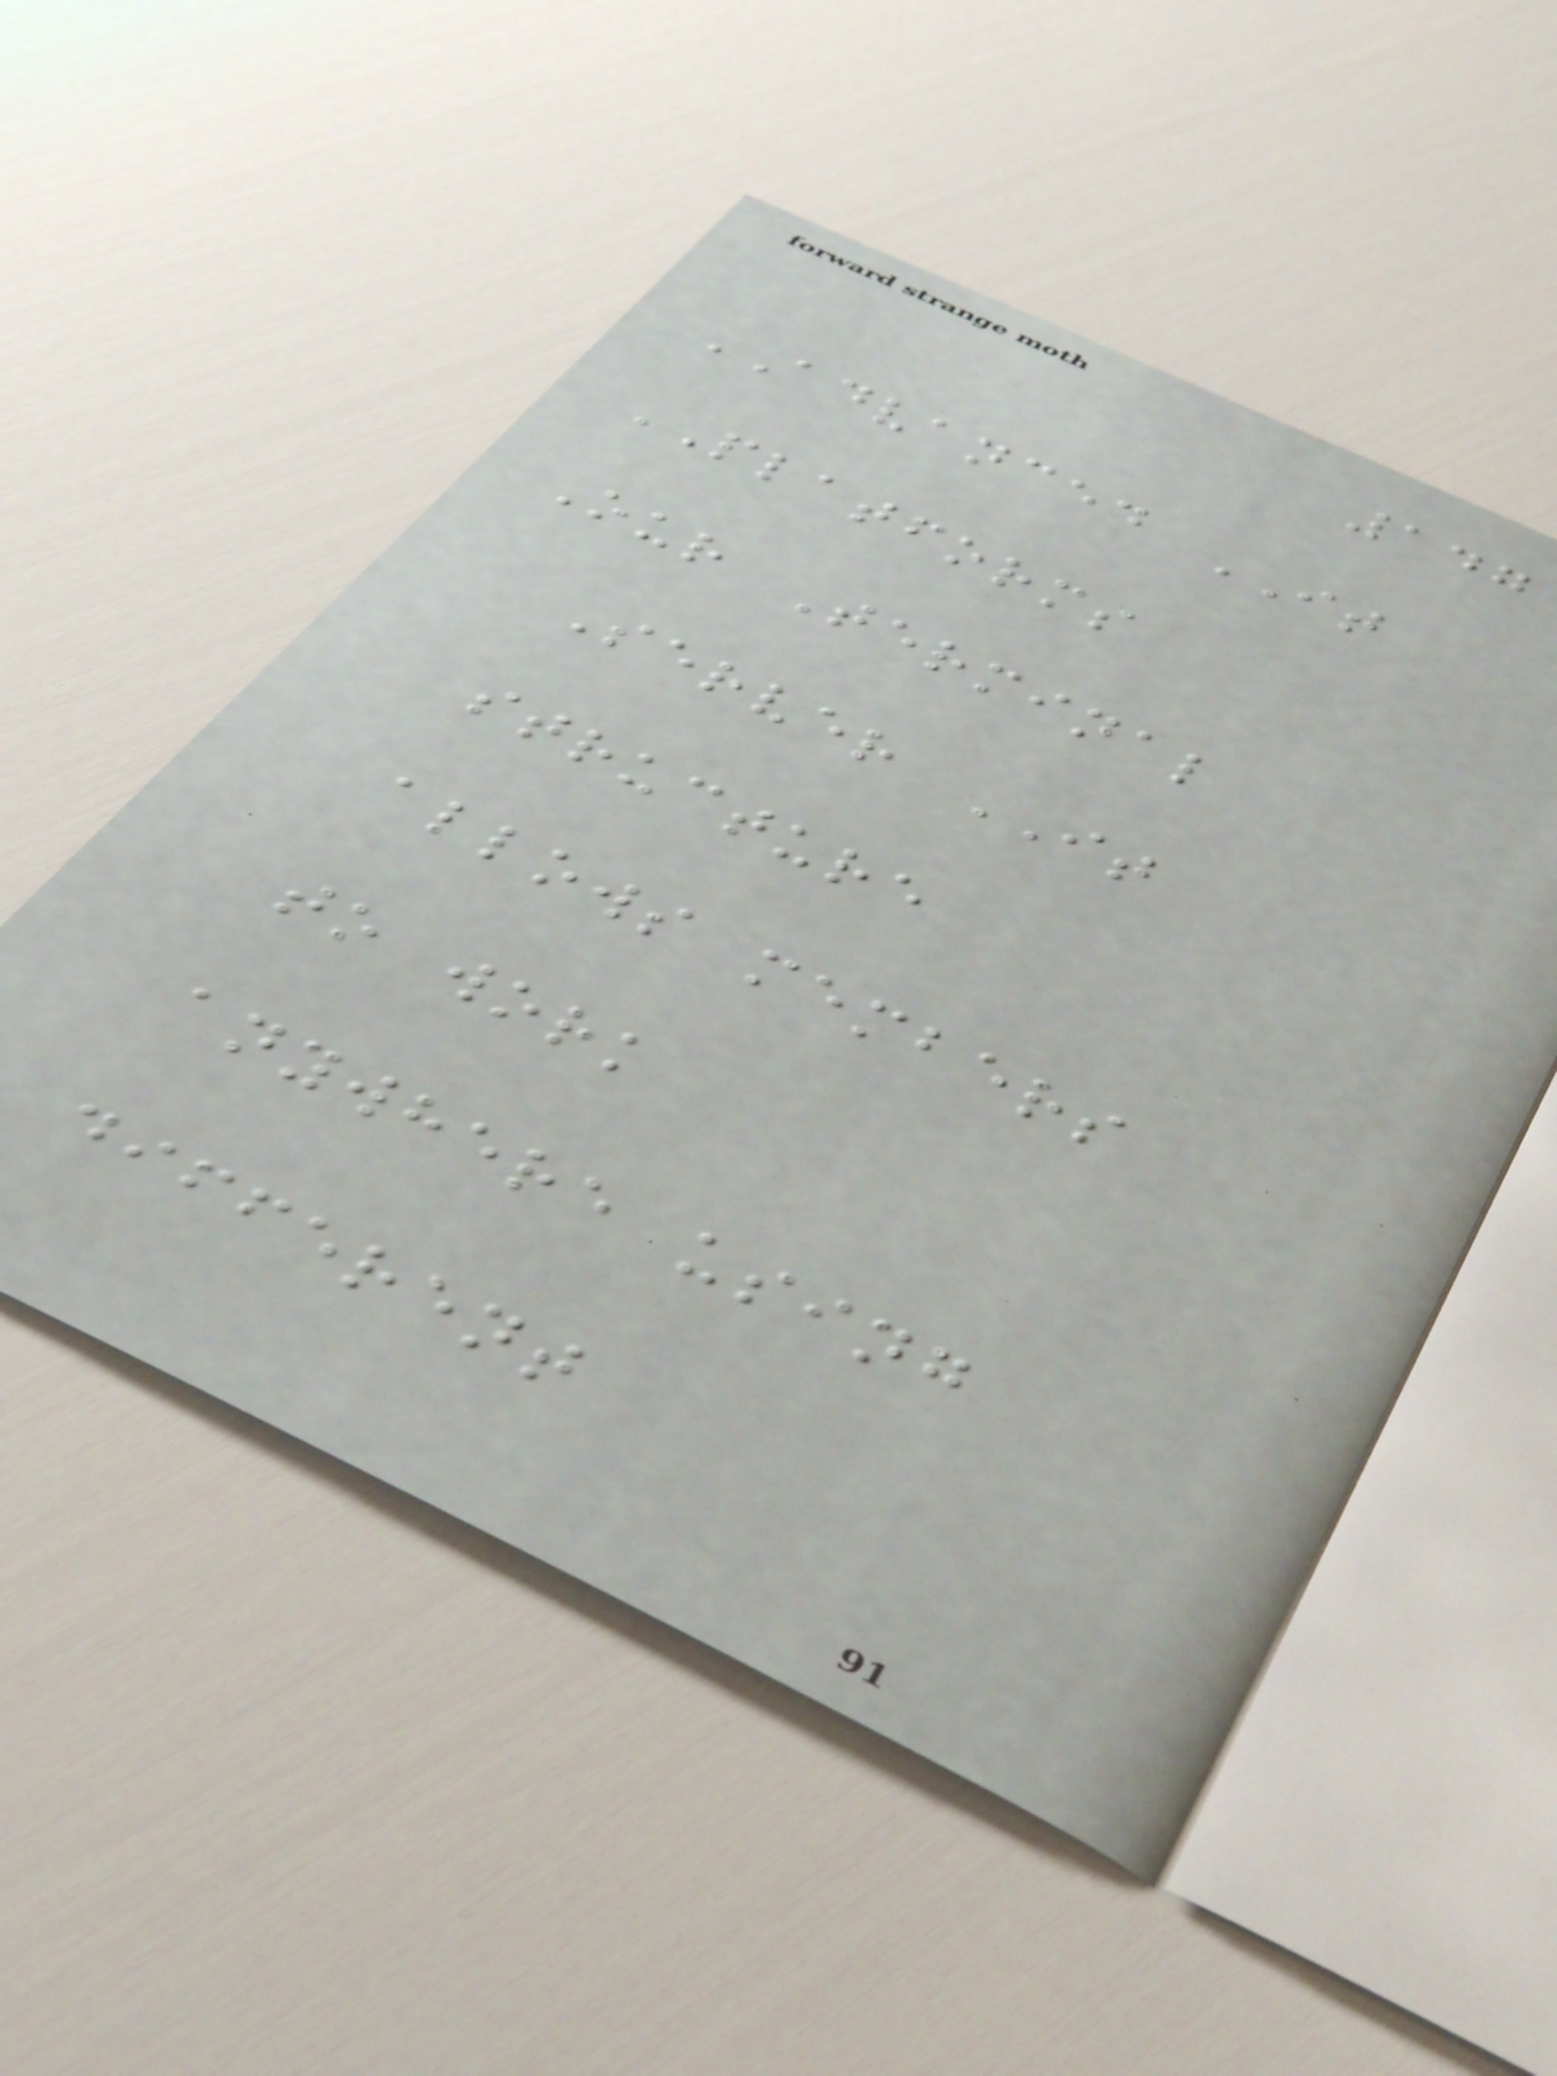147
ADVANCED IT
PLATFORMS
Our Terminal
Server IT
structure
allows members
to work
anywhere using
different
